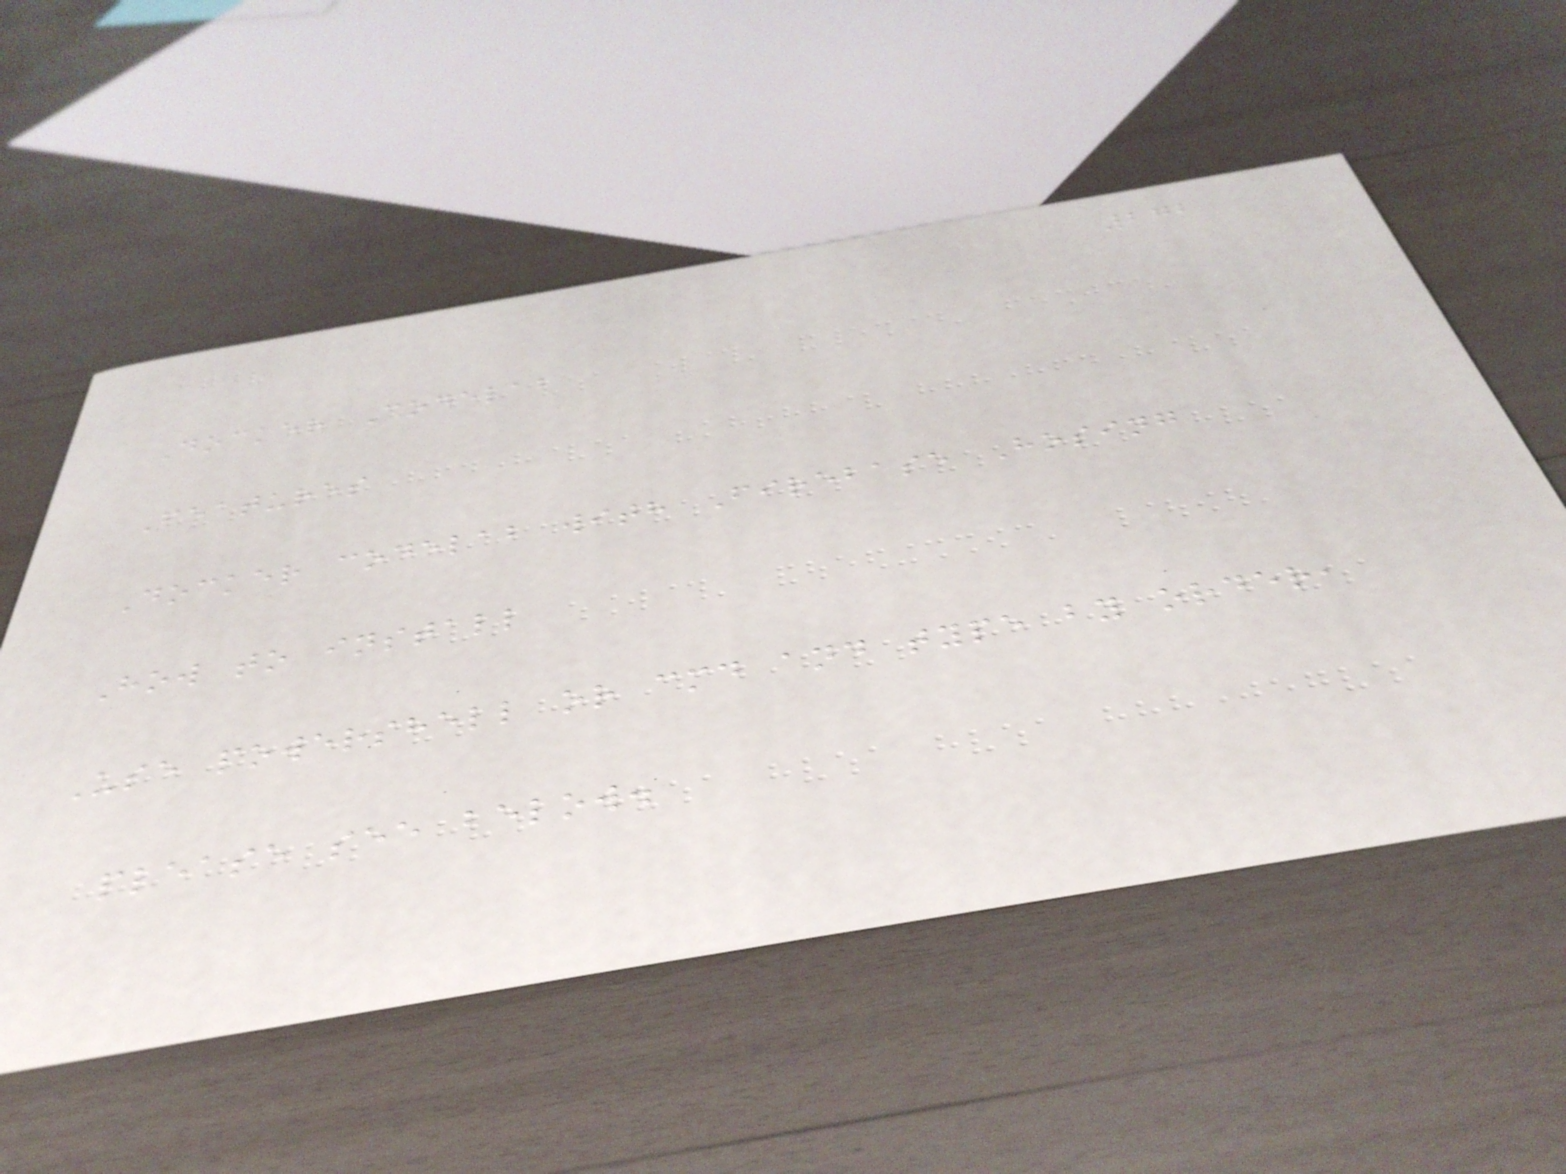272
Docker Codelab
Features
Docker codelab with Firebase Hosing
How to install
Use powershell or cmd and type by order,
please see below.
